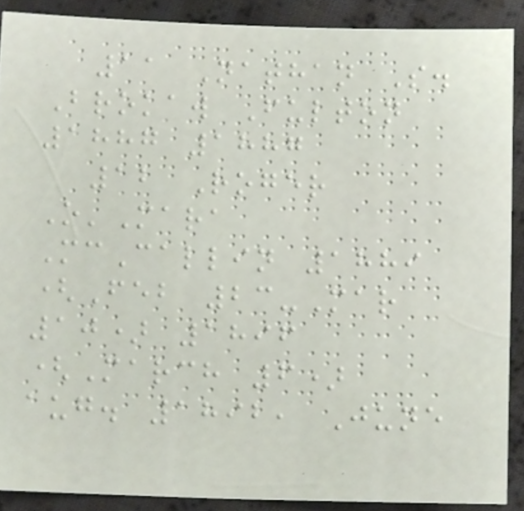11 Nathan S.
Brokaw Fulton
1887 1887
12 Roger
O'Mara
McCallin 1889
(Feb 23-Mar
10) 1896
(March 6)
aug. 1892, June
